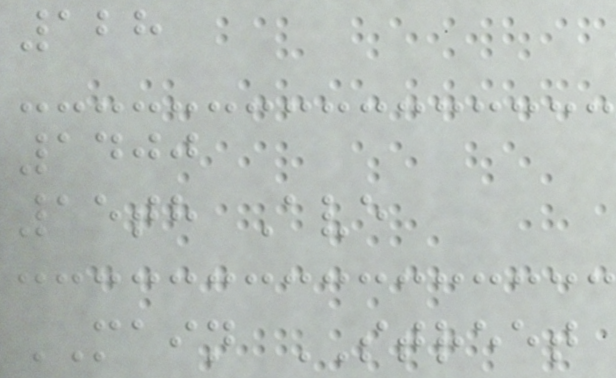128
1400
15th Ave
MAIN STREET
